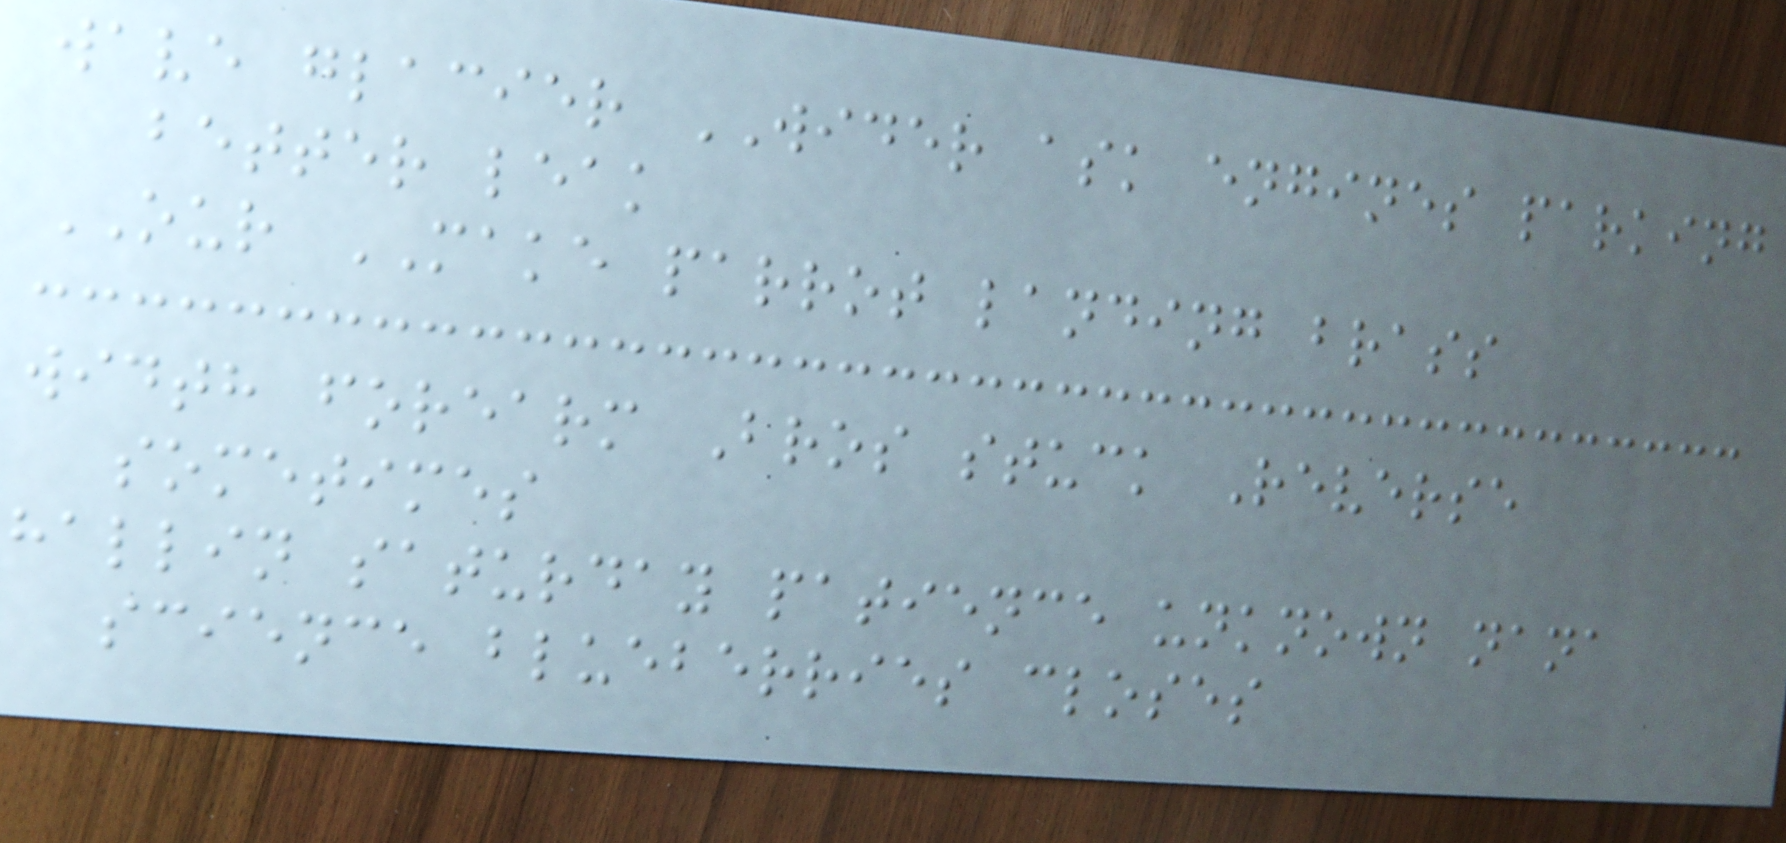wave glacier WIDER ask engines parking
better leak
OUR MAKE parrot landing brass
width forearm Bros stuck Reverse
sometimes
hallin saturday patience unknown nana
science blueberries closes
